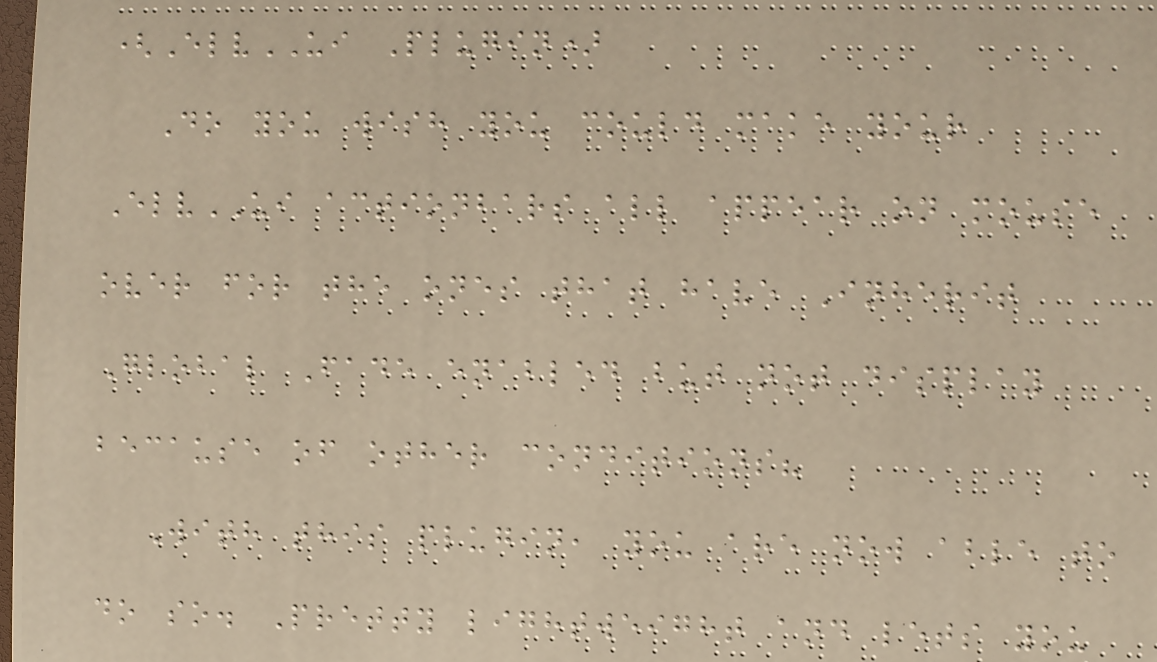(ElvUI Plugin)
Do you wish you could make your
ElvUI actionbars all appear on mouse
over for the ones that have Inherit
Global Fade enabled but not display
because of other conditions?
With this plugin, you are now able to
do so. Pretty lightweight and lets you
